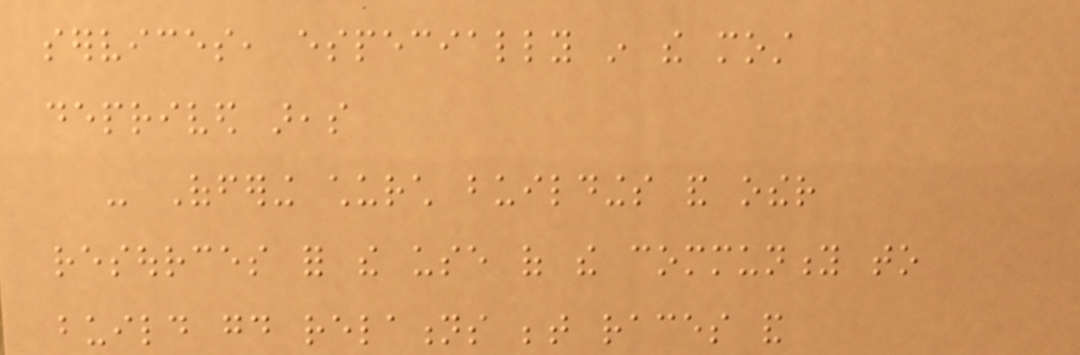services, especially in the most
deprived areas
- Offering church buildings and other
resources for the use of the community to
build good relations between races and
